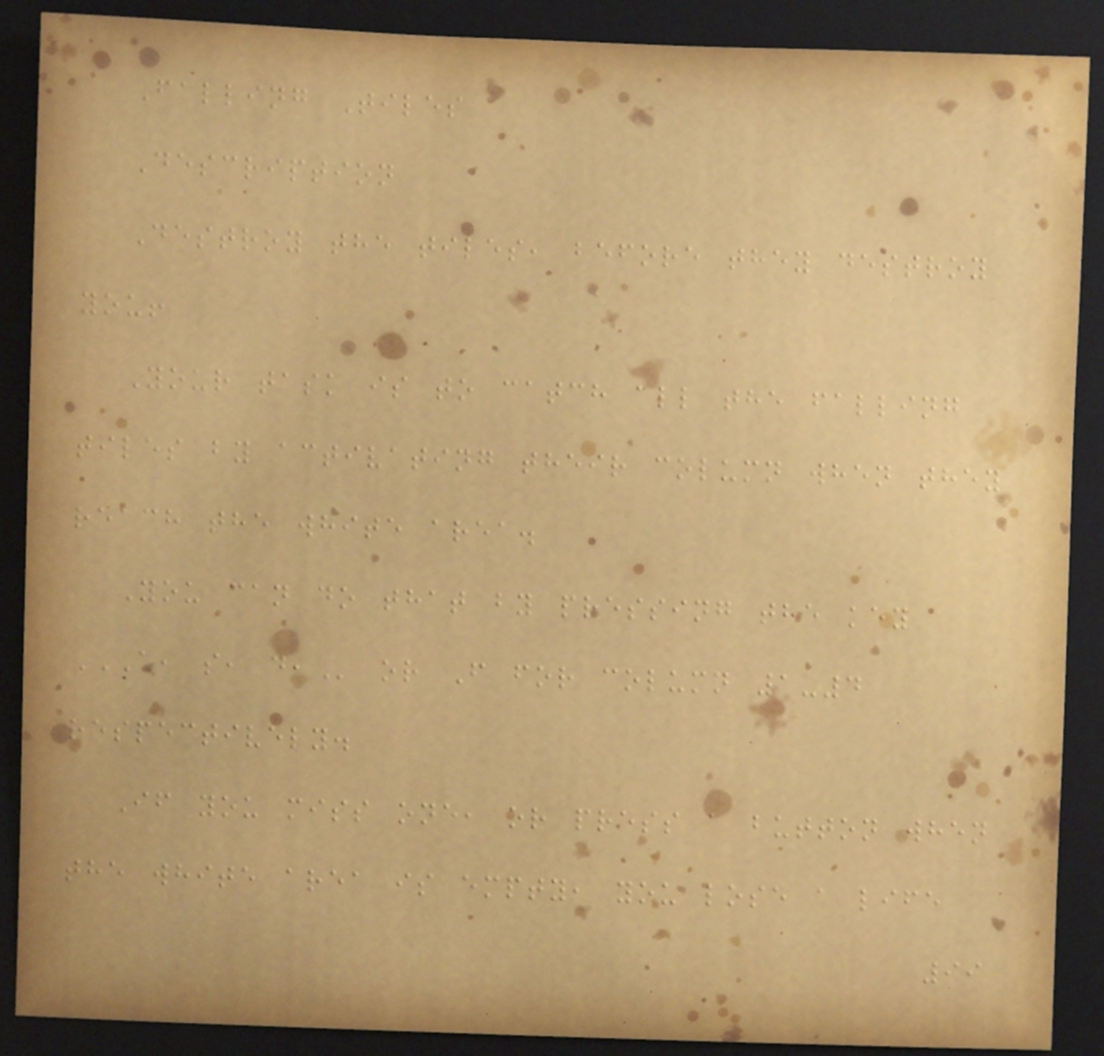Falling Tiles
Description
Destroy the tiles, before they destroy
you!
Your task is to catch all the falling
tiles by activating their column when they
reach the white area.
You can do that by pressing the key
A, S, D, or F for column 1-4
respectively.
If you miss one, or press a button when
the white area is empty, you lose a life
99
